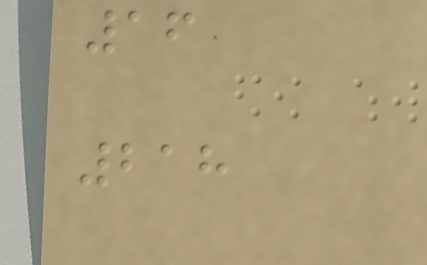16
218
